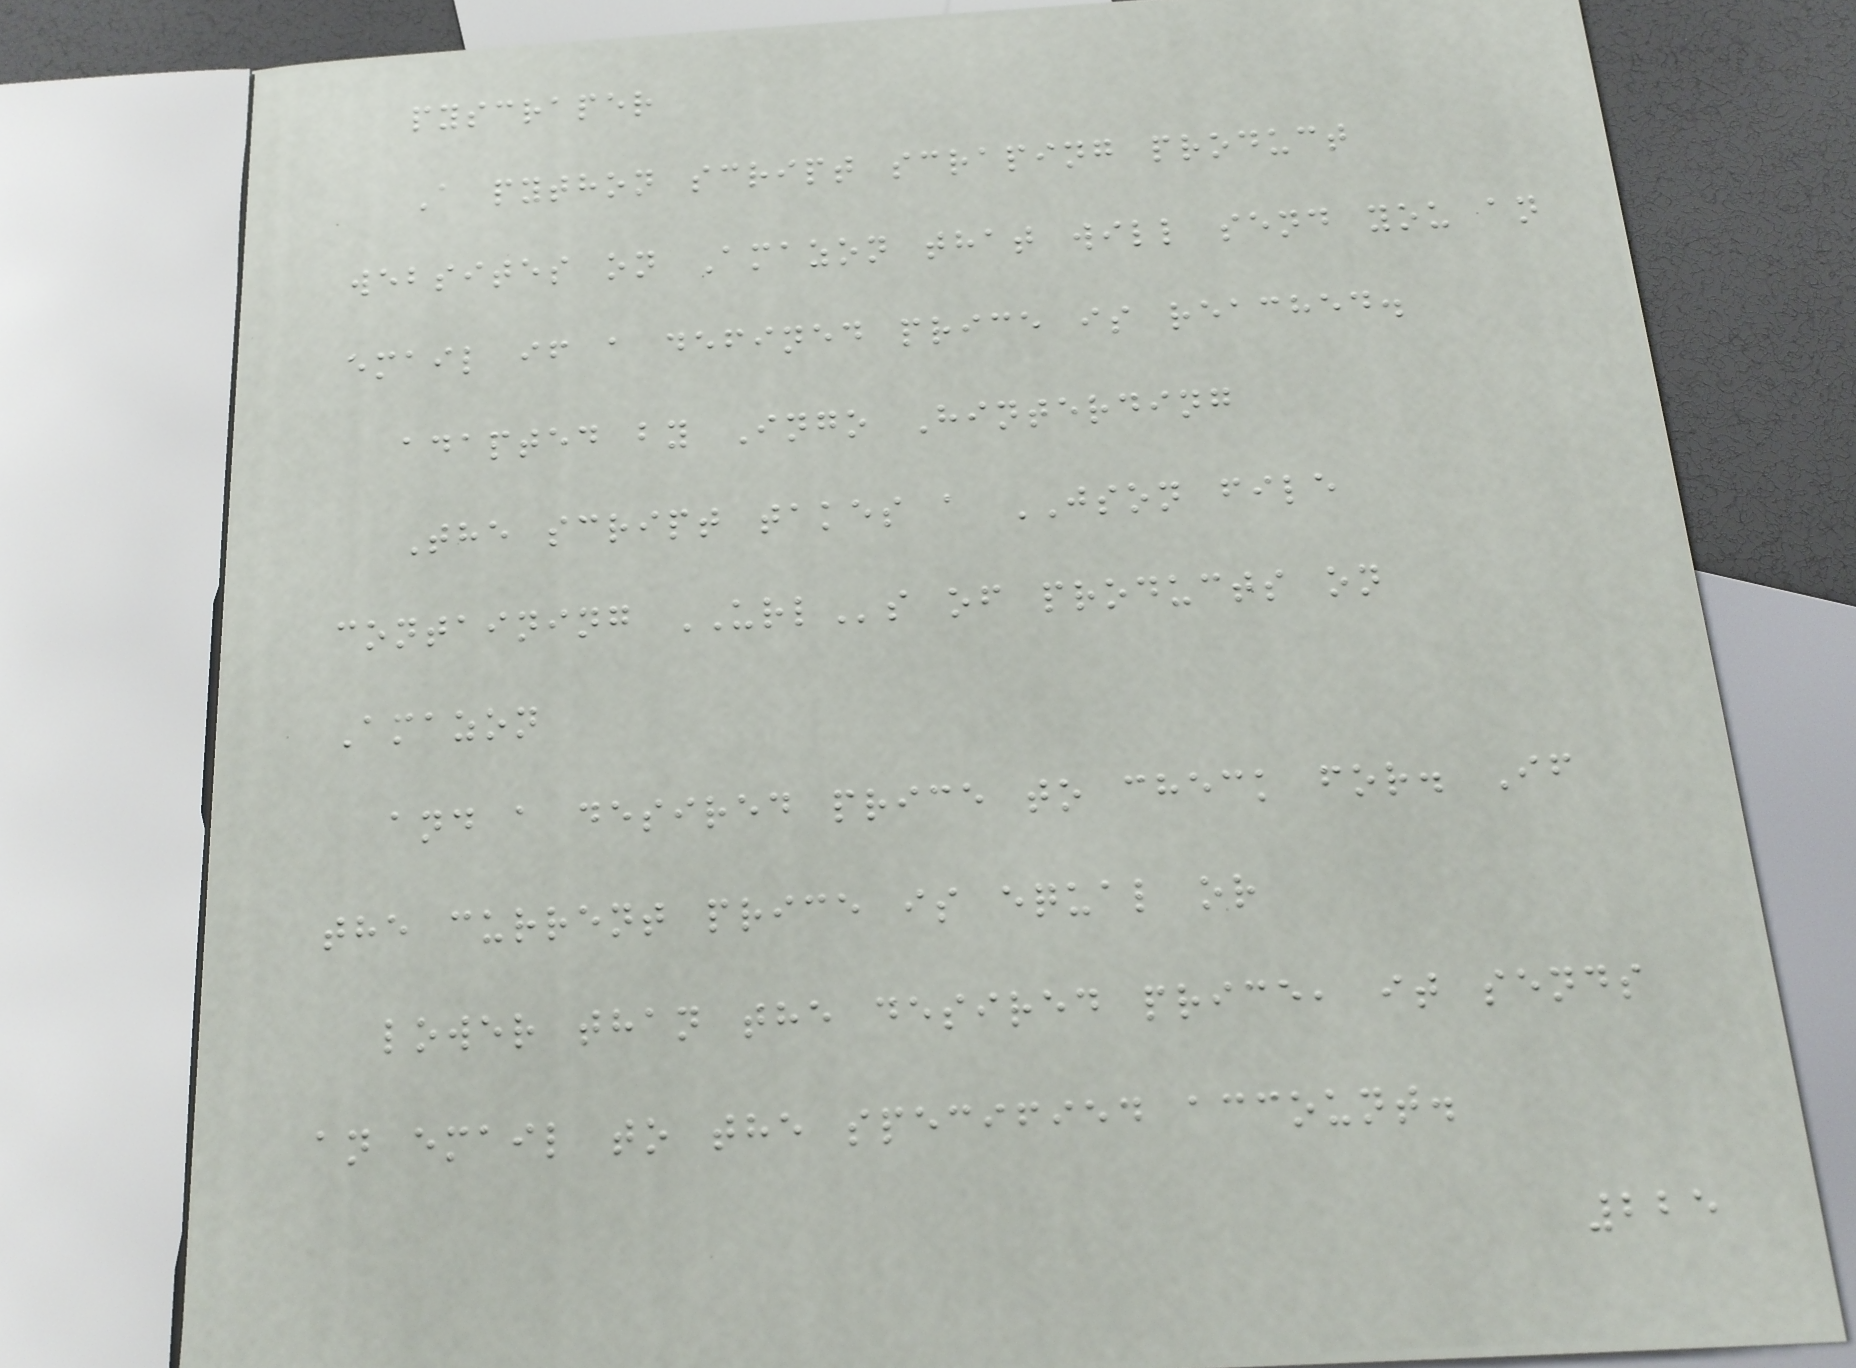pyscraper
A python script scraping product
websites on Amazon that will send you an
email if a defined price is reached.
adapted by Ingo Hinterding
The script takes a JSON file
containing URLs of products on
Amazon
and a desired price to check for. If
the current price is equal or
lower than the desired price, it sends
an email to the specified account.
225
